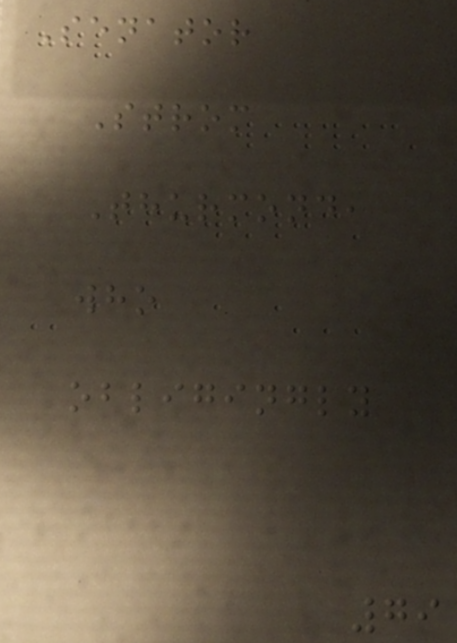Senator
Strom
Thurmond,
who
obligingly
79
